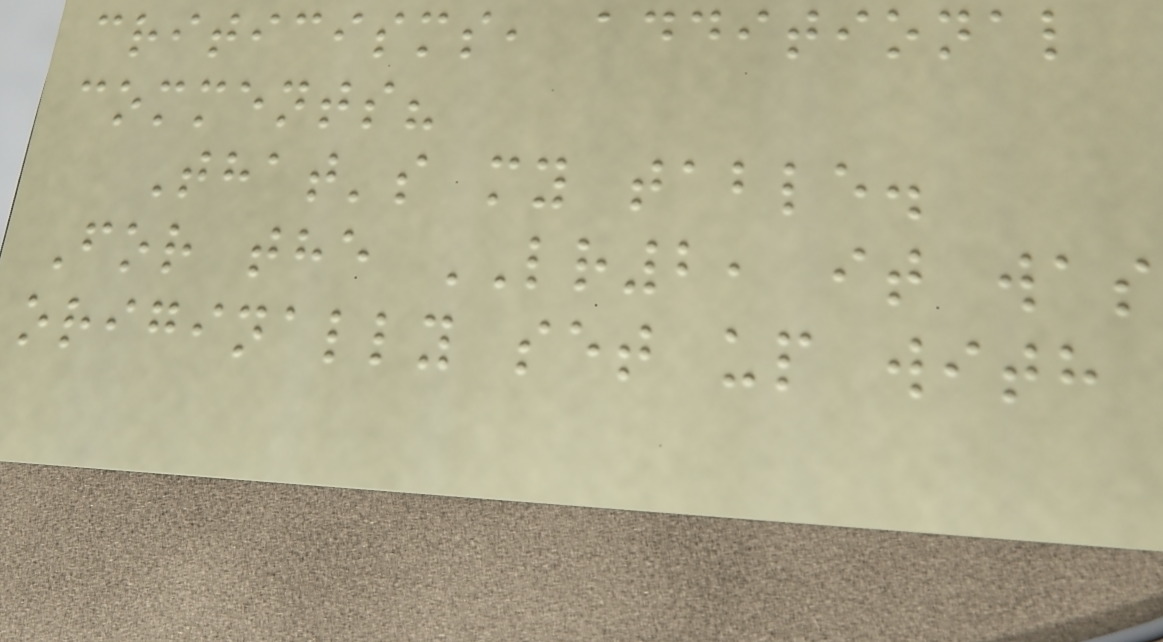criticisms, additional
comments?
That's my table.
For the LR2, it was
originally set up with
